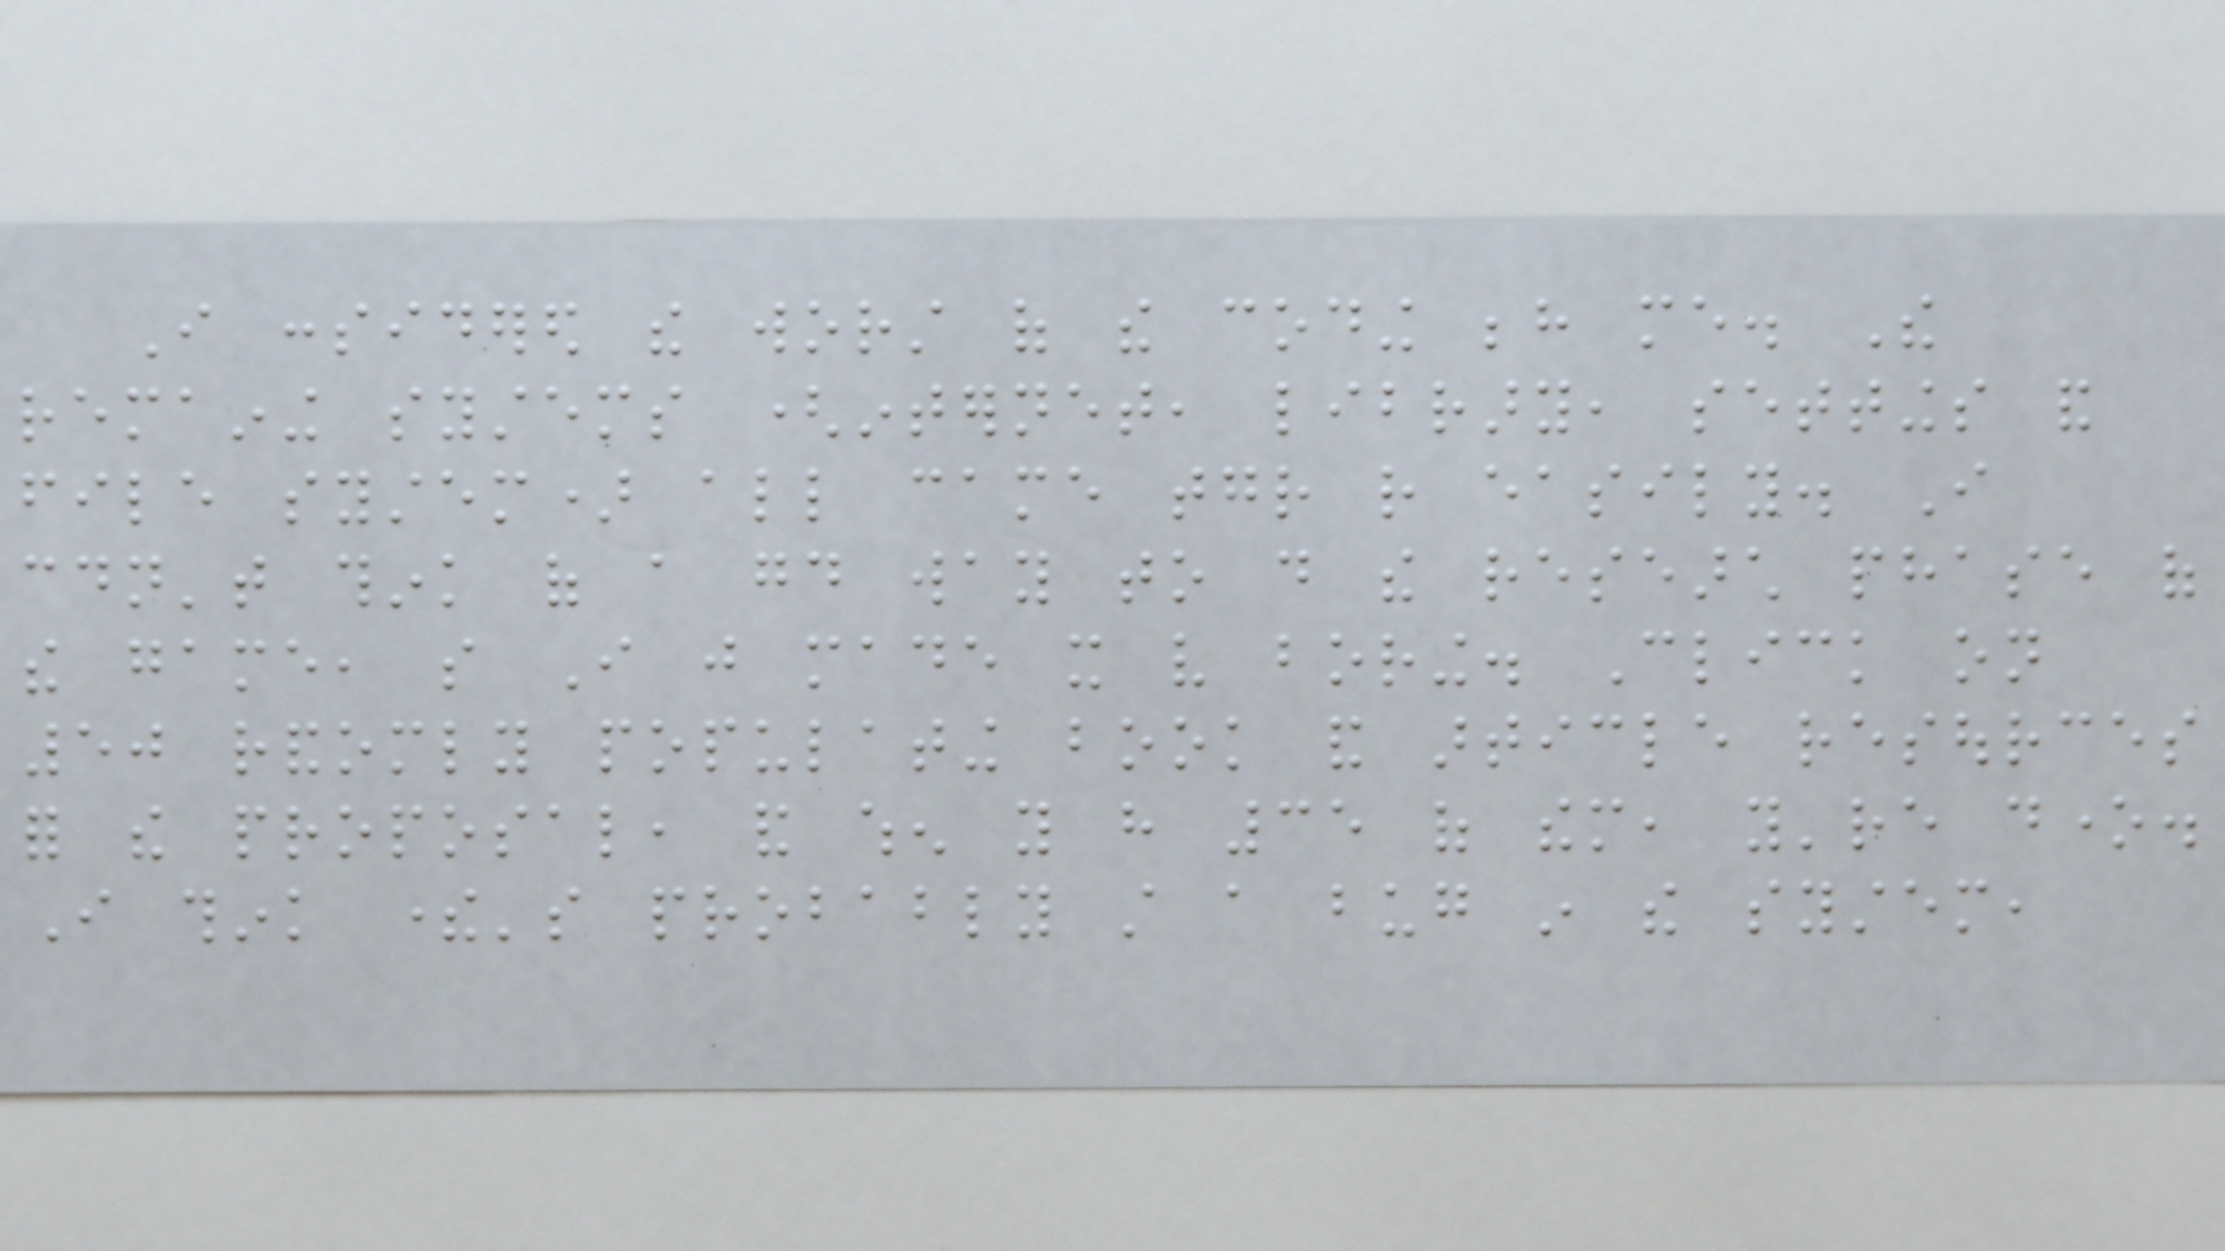I considered the worst of the coding behind me. The
remaining systems (internet, library, settings and
file system) all came together rather easily. I
couldn't think of a good way to do the research phase of
the game, so I just made it very boring. Click on
50 randomly populating book and article resources
for the proposal, and when you have 35 of them, you're done.
I think there's probably still a bug in the system,
